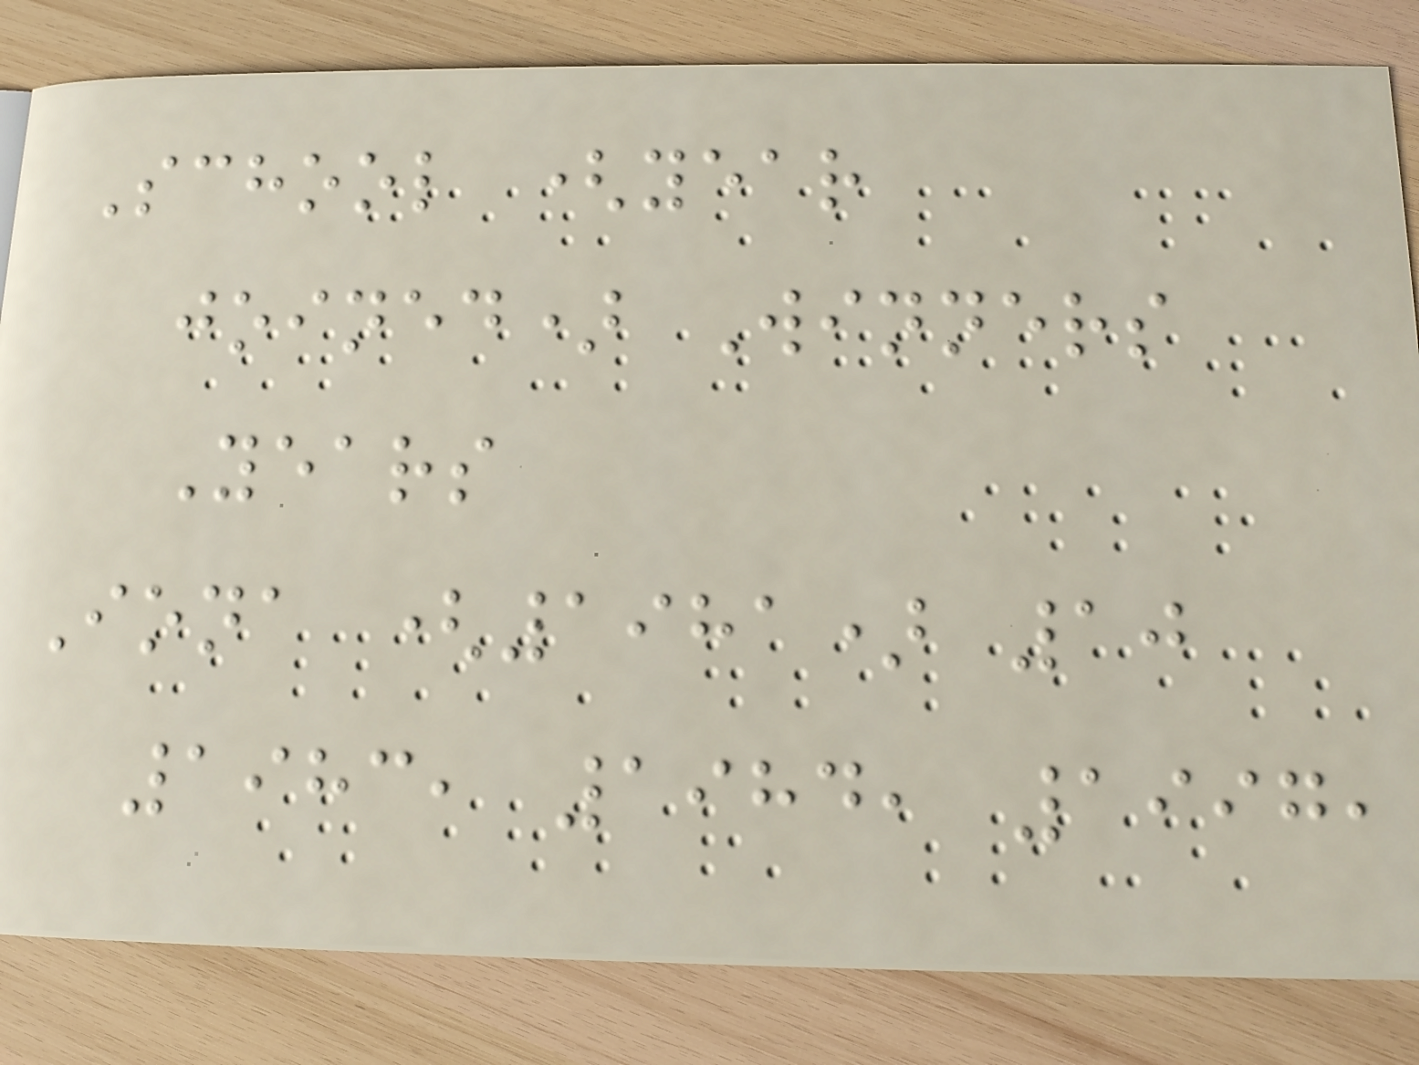School (year
joined) Winners
Years
Iona (1981) 10
1983, 1984, 1997,
